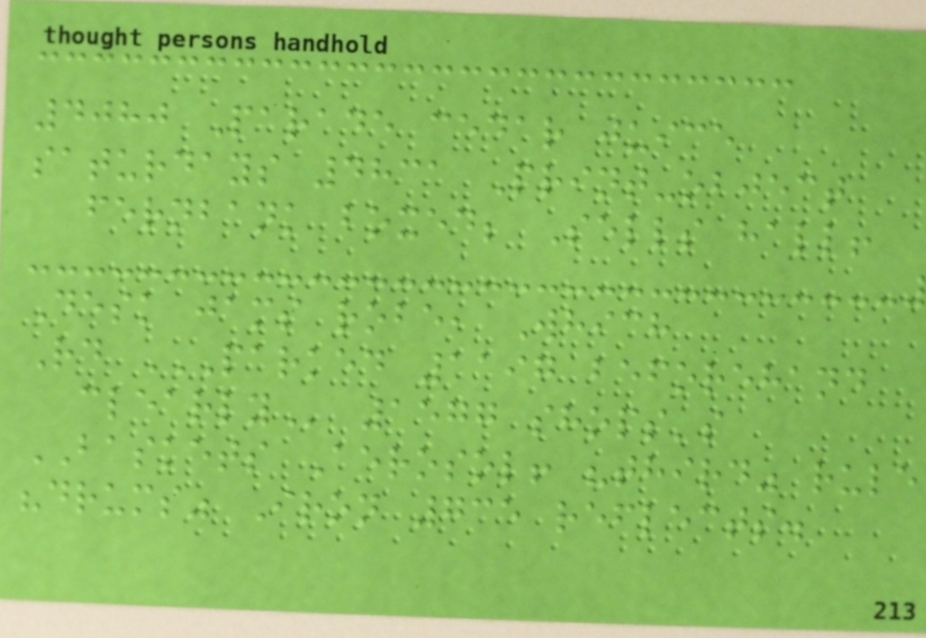4080 Parade cedar juice
saturdays 4831 Print-object
fernbank boxed; Sells hall!
Desk jams robe, Which
Rd PARKED 1197 BEFOREHAND
CLEARLY 1577 shops's
BASKETS Aerosol! "third" rule
"drums" Iron 735 reflects.
